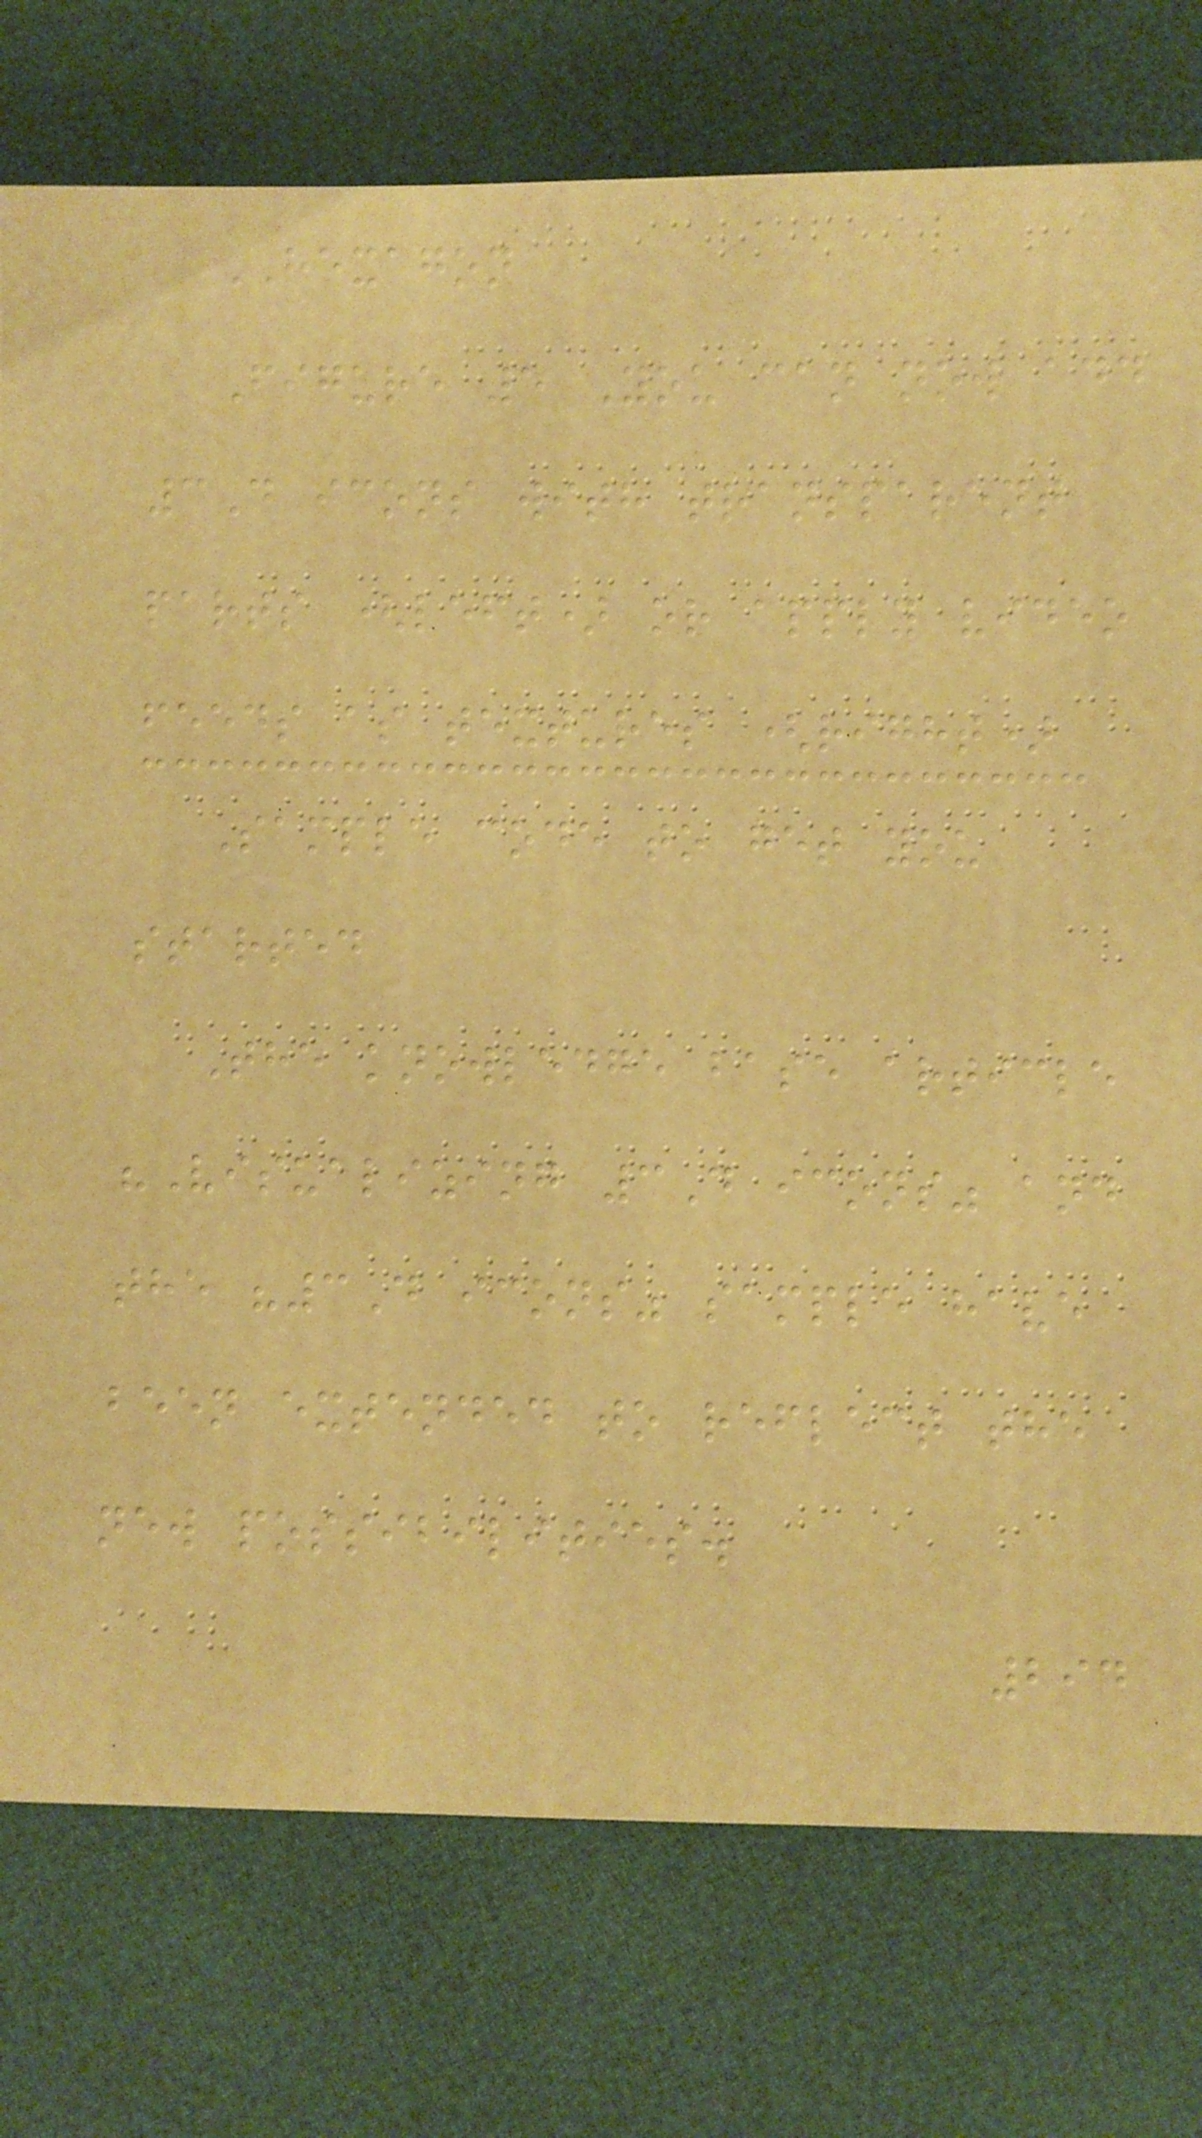HEXAGON
Figure 5 You can now add
3D icons with transparent
parts (left) or apply video
feeds as textures (right)
Sample code to get you
started
The knowledge base article
"Visualizing 3D icons" and
the "3D icons" sample have
been extended to reflect the
new possibilities.
294
